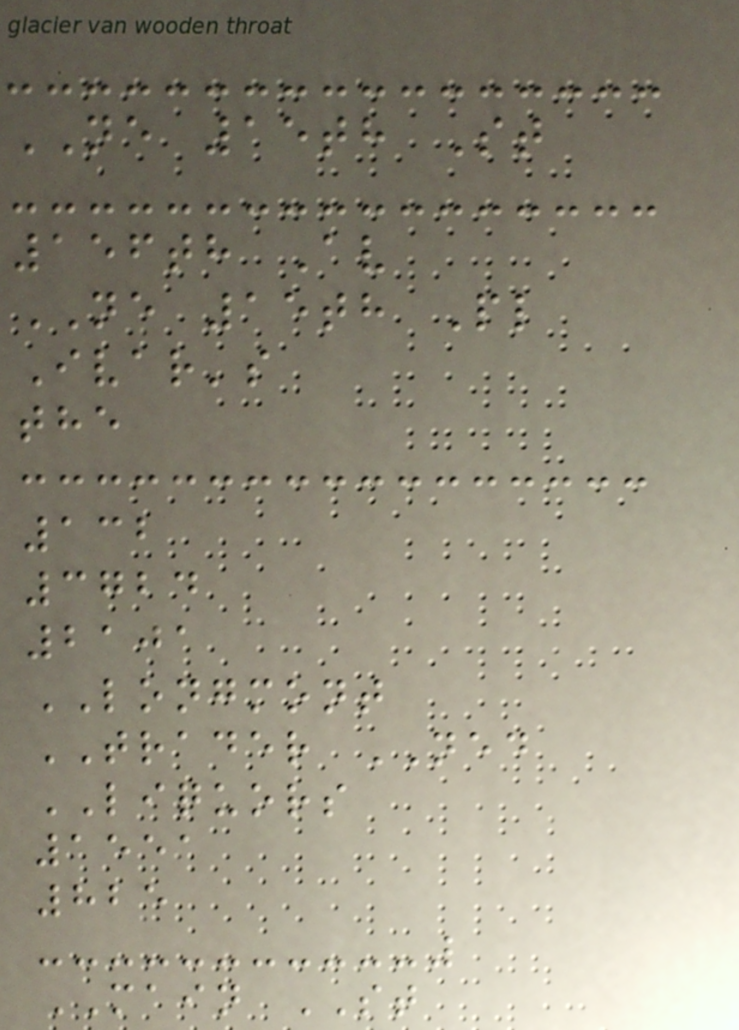NE 15th St
156th Av
NE 15th Pl
Ivar's
the
132
3724
2101
LONGMONT
TRADER NED
LIQUORS
1551
825
MAIN ST
